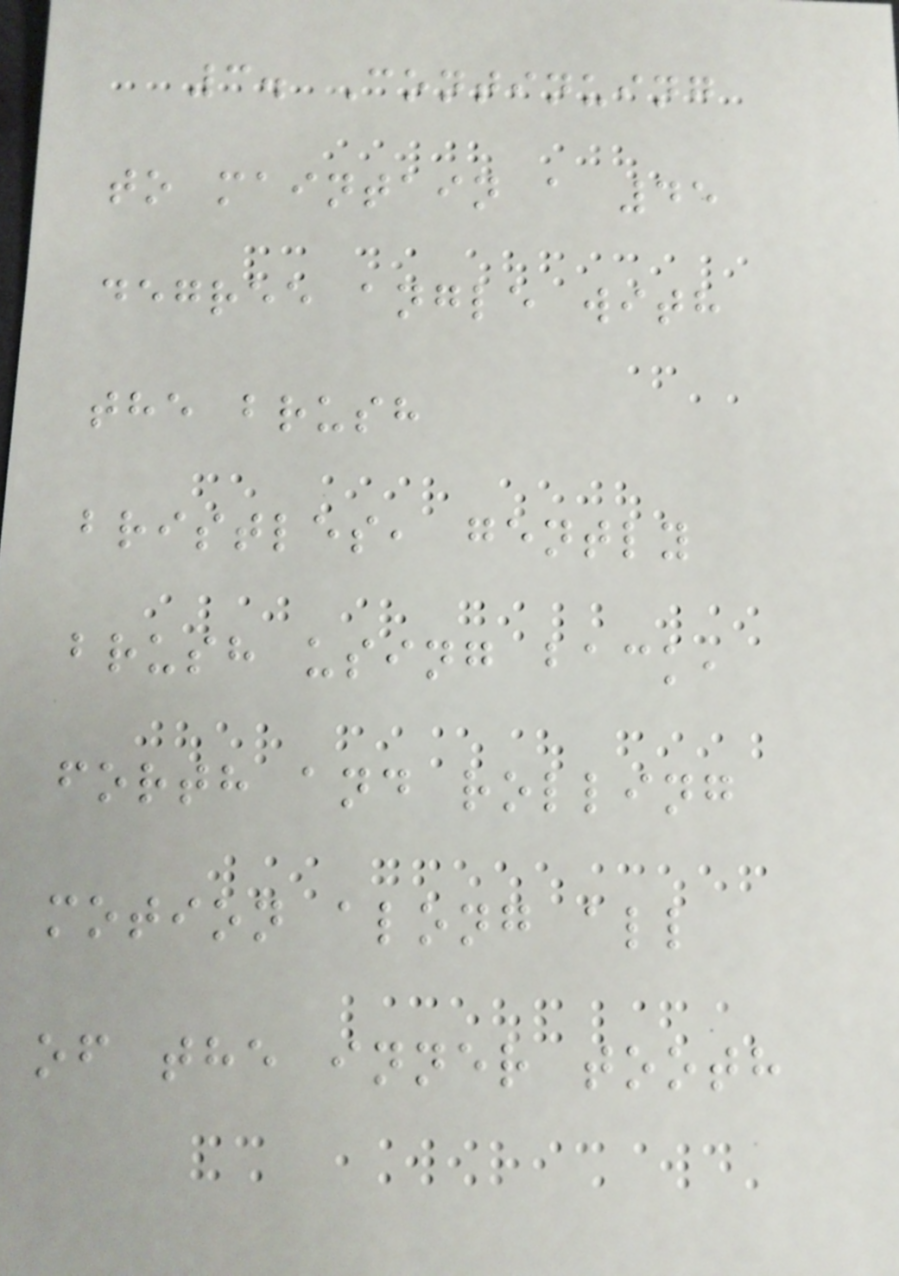3. Continuing
to maintain a 45
degree angle with
the brush
bristles, gently
brush using back,
forth and rolling
motion along all
of the inner tooth
